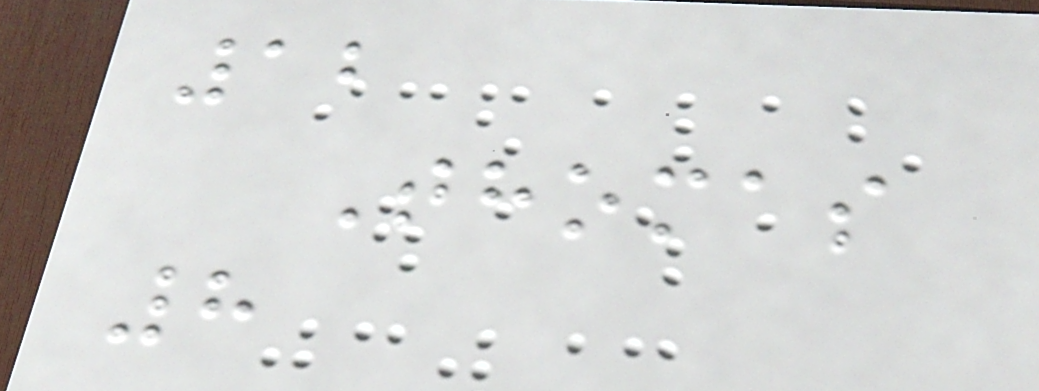12
Thomas
8
